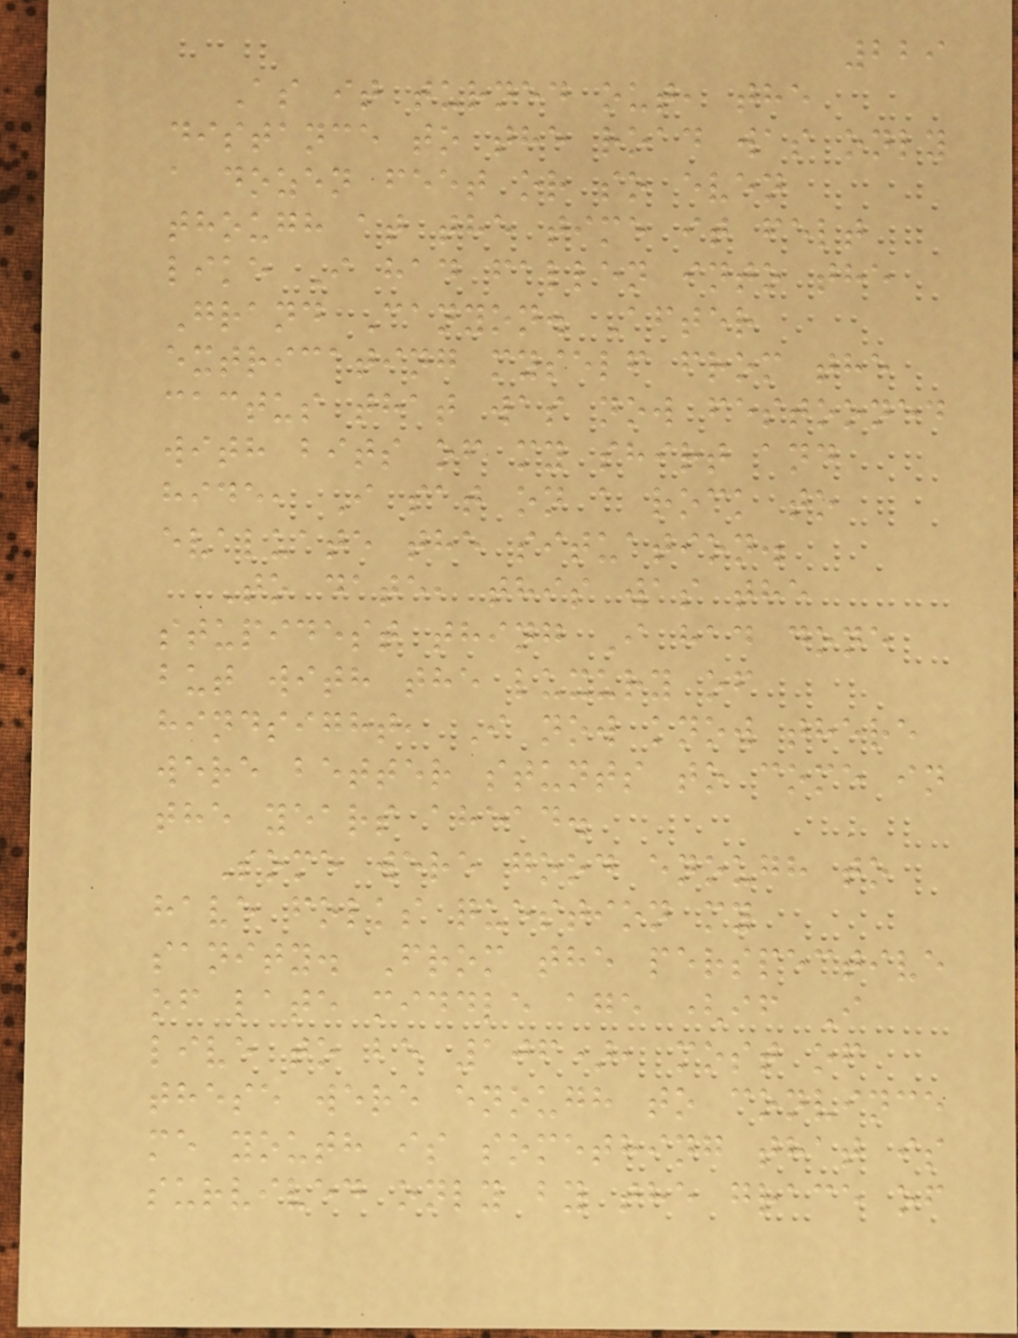229
As it turned out, the
distance to the road was only
a dozen feet or so even
though at the time it felt
like I had fallen into the
Grand Canyon. After
extricating myself from the
cactus that was now festooned
with bits of my shirt and
hide, I sat on a rock to
evaluate the situation.
To date, this was the
stupidest thing I had done
but with the luxury of
hindsight, I now know there
were better stunts to come in
the years ahead.
Some were good enough to
have folks question my
sanity. From the perspective
of late middle age (if I
live to be 106), most of
these were enough to convince
me youth is something that is
survived only by the grace of
